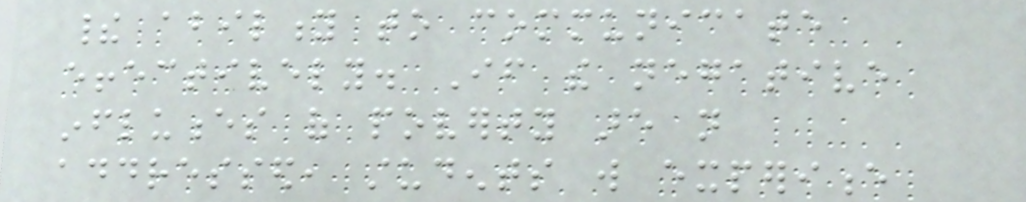their ability to communicate
effectively. If the negative
influences of poverty are not
addressed, students will experience
